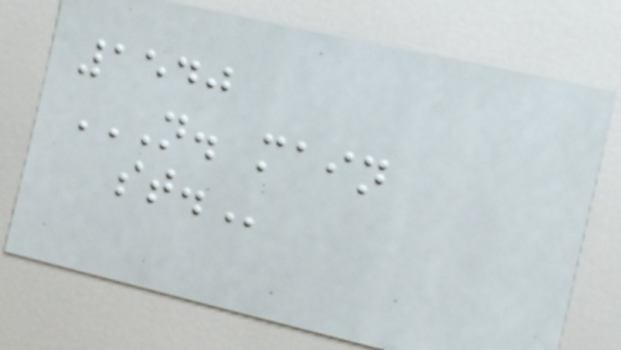1540
N. MAIN
ST.
